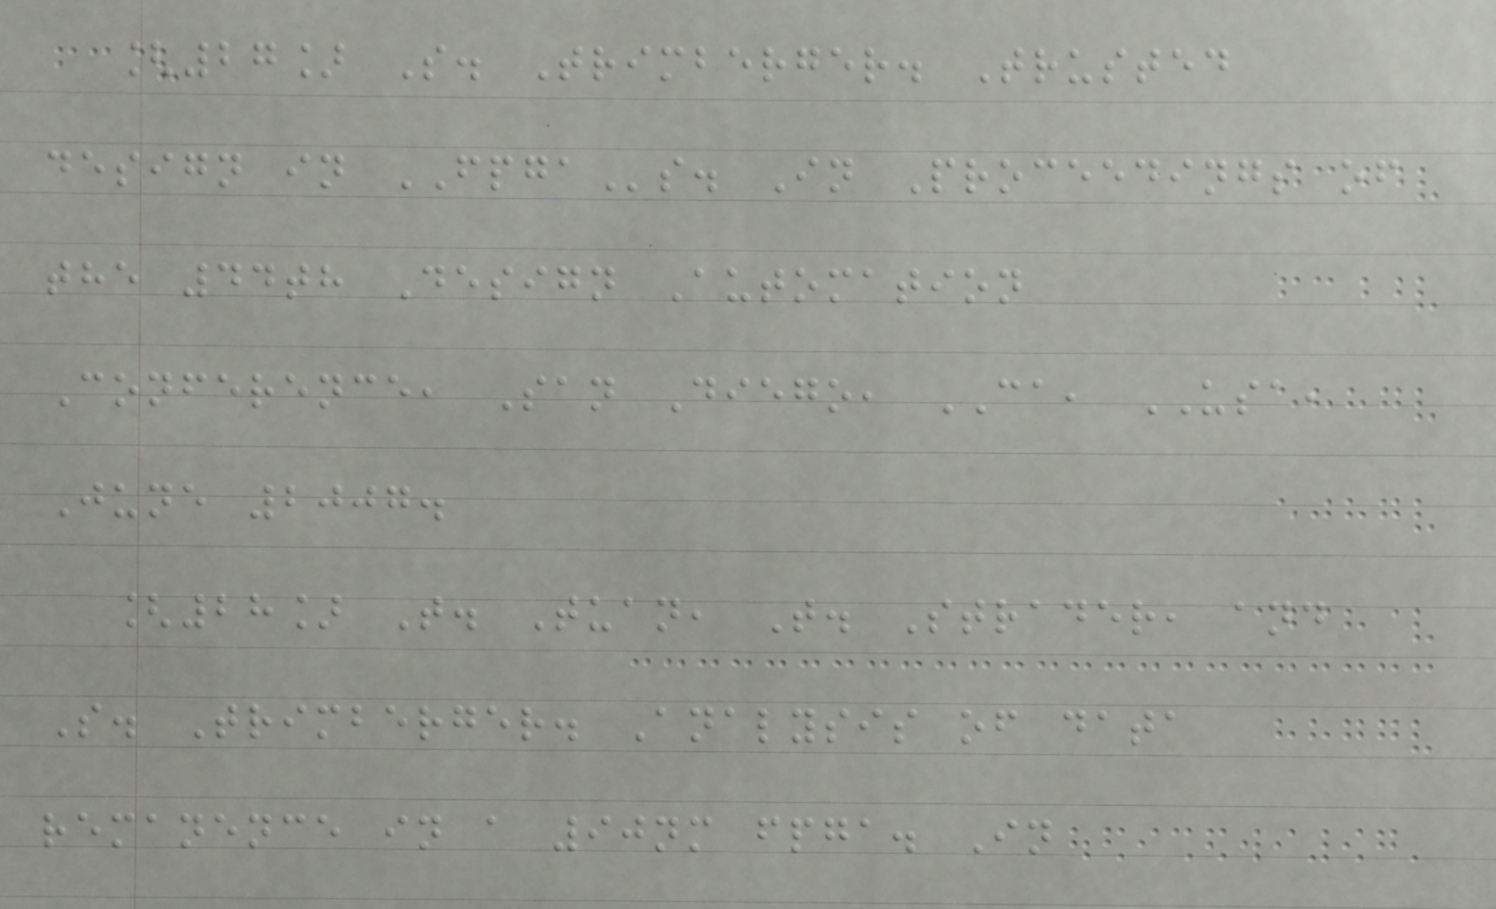[27] S. Trimberger. Trusted
design in FPGAs. In Proceedings of
the 44th Design Automation
Conference, San Diego, CA, USA,
June 2007.
[28] T. Tuan, T. Strader, and
S. Trimberger. Analysis of data
remanence in a 90nm fpga. In
